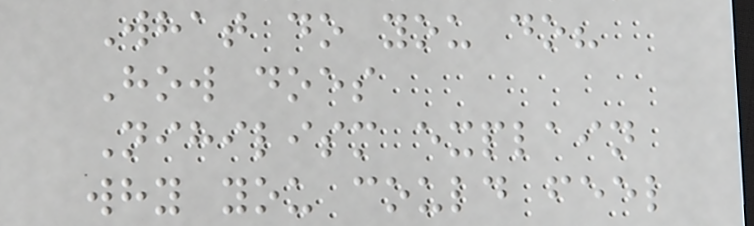What do you do?
How does
Nihilism explain
why you could feel
